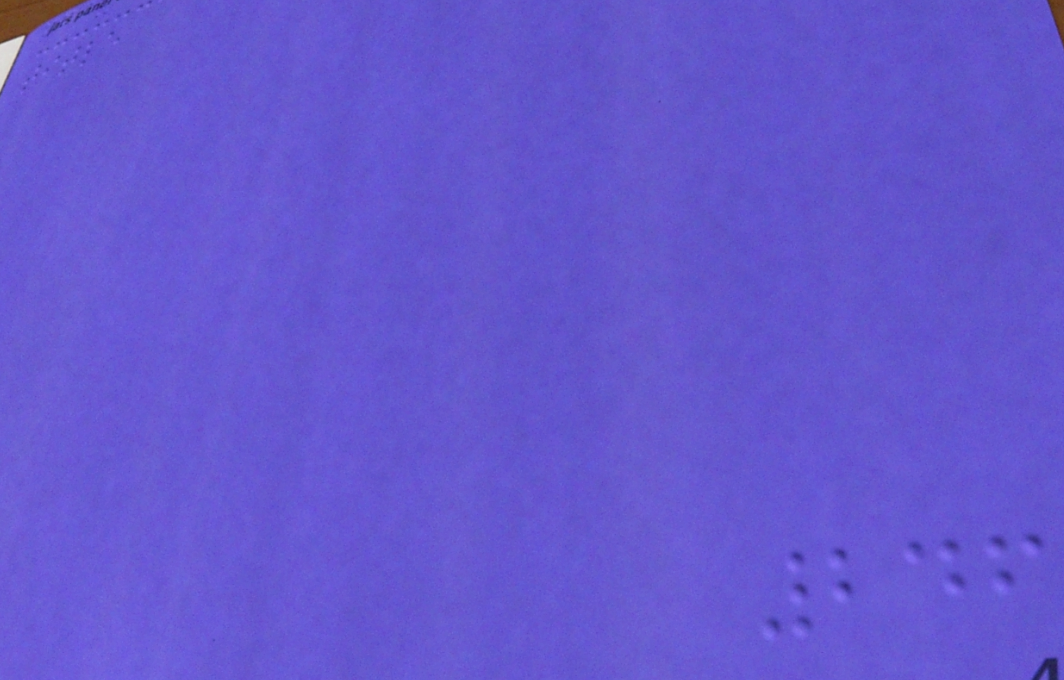title
246
